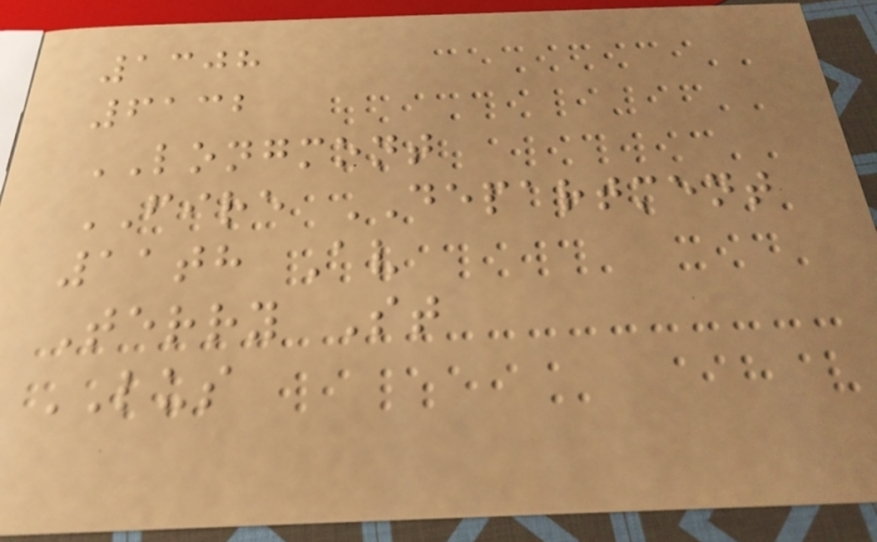1308
6132
LONGMONT
FIRE DEPARTMENT
11th Av
Terry St
LUS
